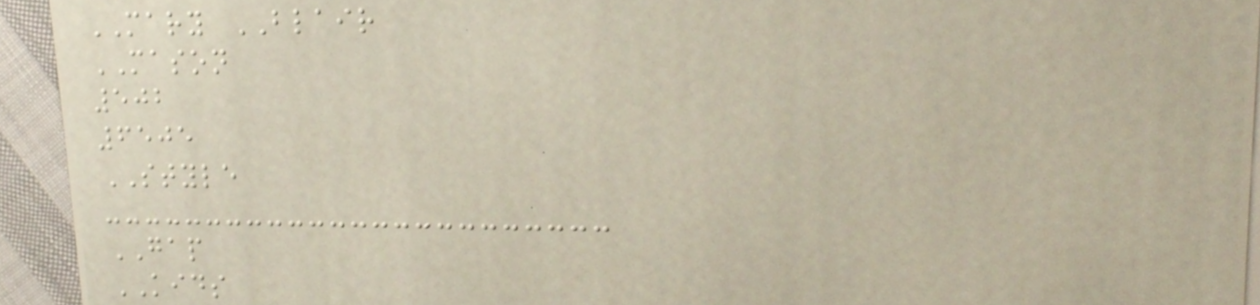MARY BLAIR
MASON
502
6505
STYLE
GAP
KIDS
